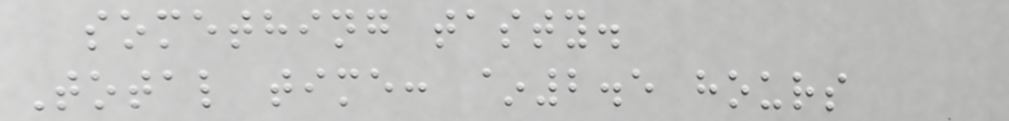something tasty.
Total time: ~2.5 hours
